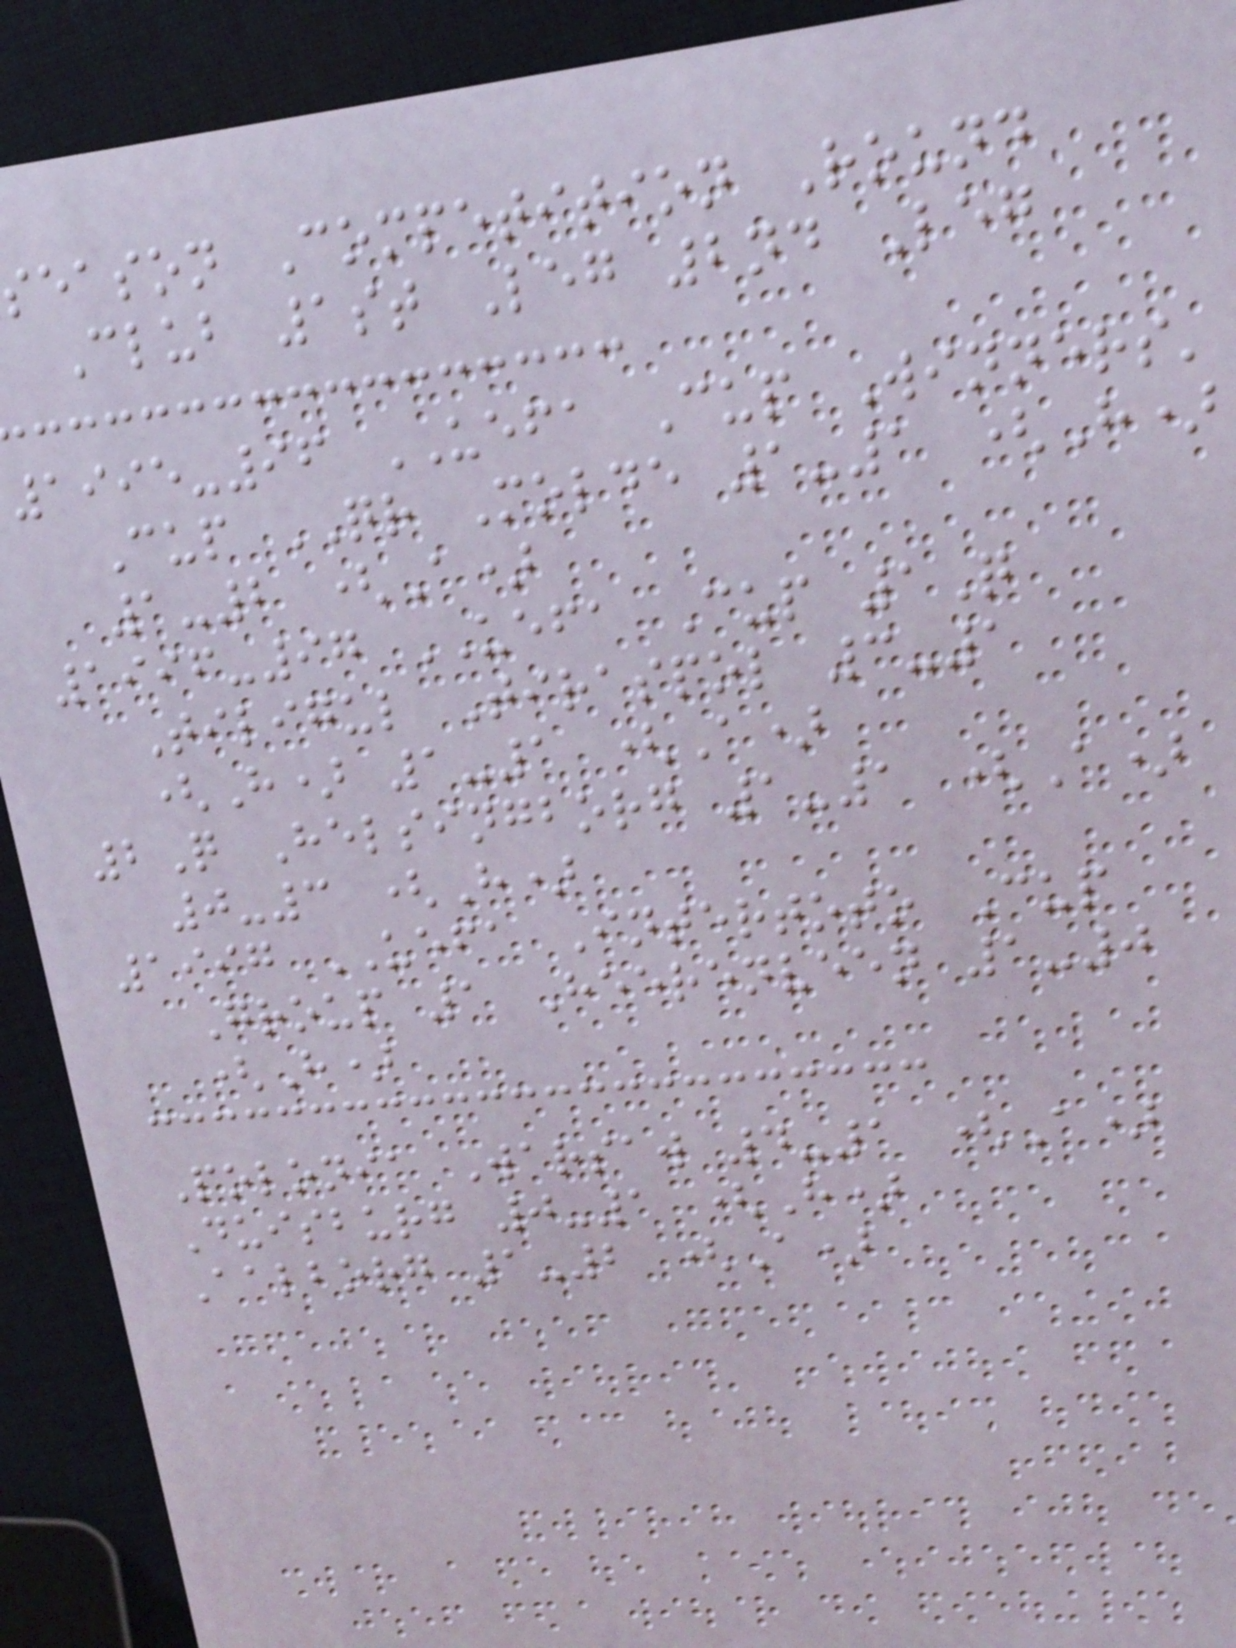season Competition Round
Club 1st Leg 2nd Leg
1995-96 UEFA Cup Winners'
Cup QR Molde 1-1 (H)
1-2 (A)
1996-97 UEFA Cup 1Q
Tiligul Tiraspol 3-1
(H) 1-1 (A)
2Q Helsingborg 1-1 (A)
0-3 (H)
1997 UEFA Intertoto Cup
Group 1 Heerenveen 1-0
(H)
Polonia Warsaw 4-1 (A)
Duisburg 0-1 (H)
Aalborg 1-2 (A)
